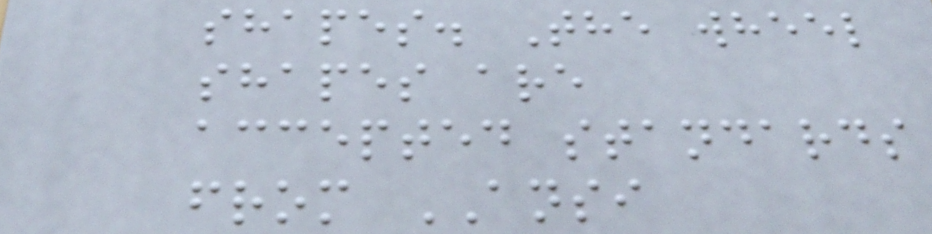shapes. The wheel
shapes are
accepted standards
from ANSI
